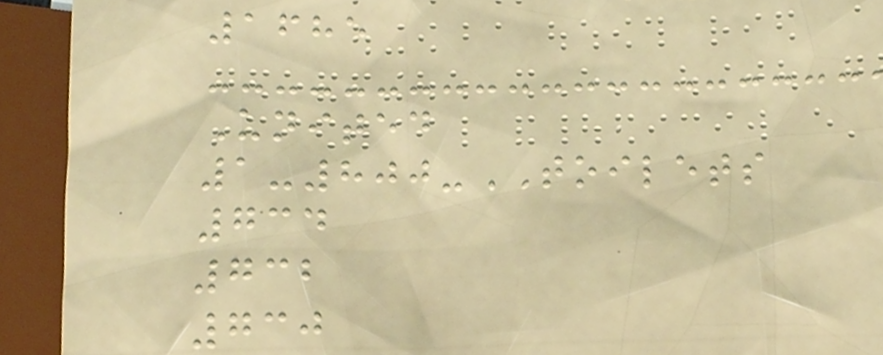1685
United
1-800-TOILETS
734
732
730
